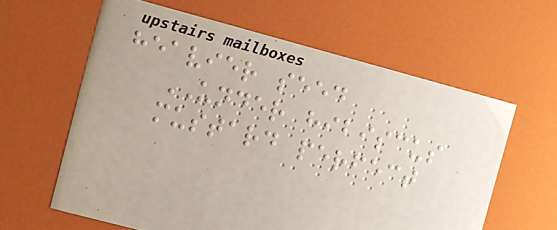heavier seed
UNDER hibiscus
mustard perfect
